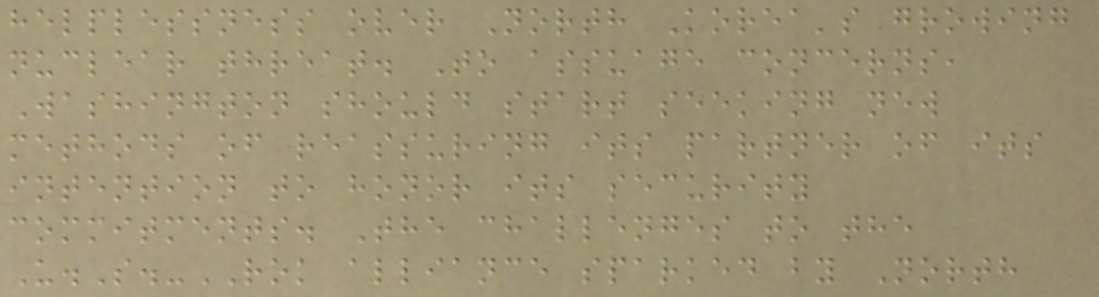helplessness over North Korea's growing
nuclear threat. To assuage concerns,
Washington should start seeking new
methods of reassuring its partner of its
intention to honor its security
commitments. The challenges to the
U.S.-ROK alliance sparked by North
